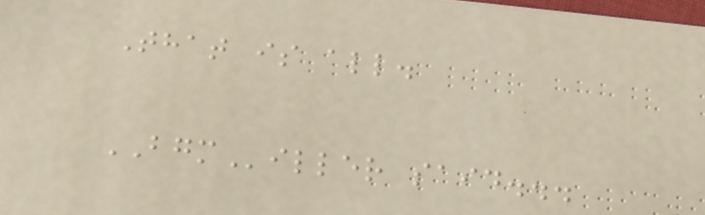That is all.
BGMiller said...
